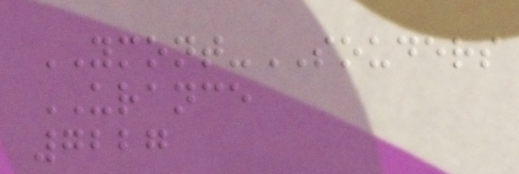YMONT-SOUDERS
URANCE
7227
